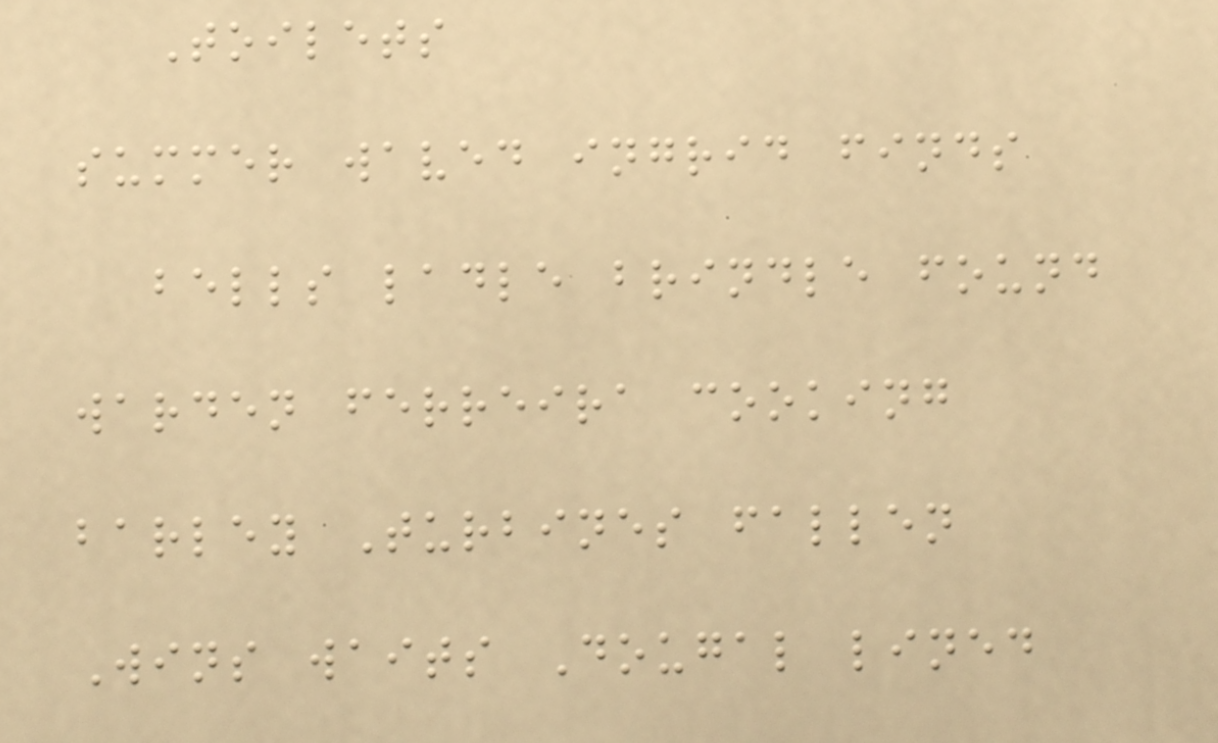Toilets
summer waved ingrid finds
bells ladle brindle found
warden ferreira cooking
barley Turbines fallen
Wins waits Dougal lined
